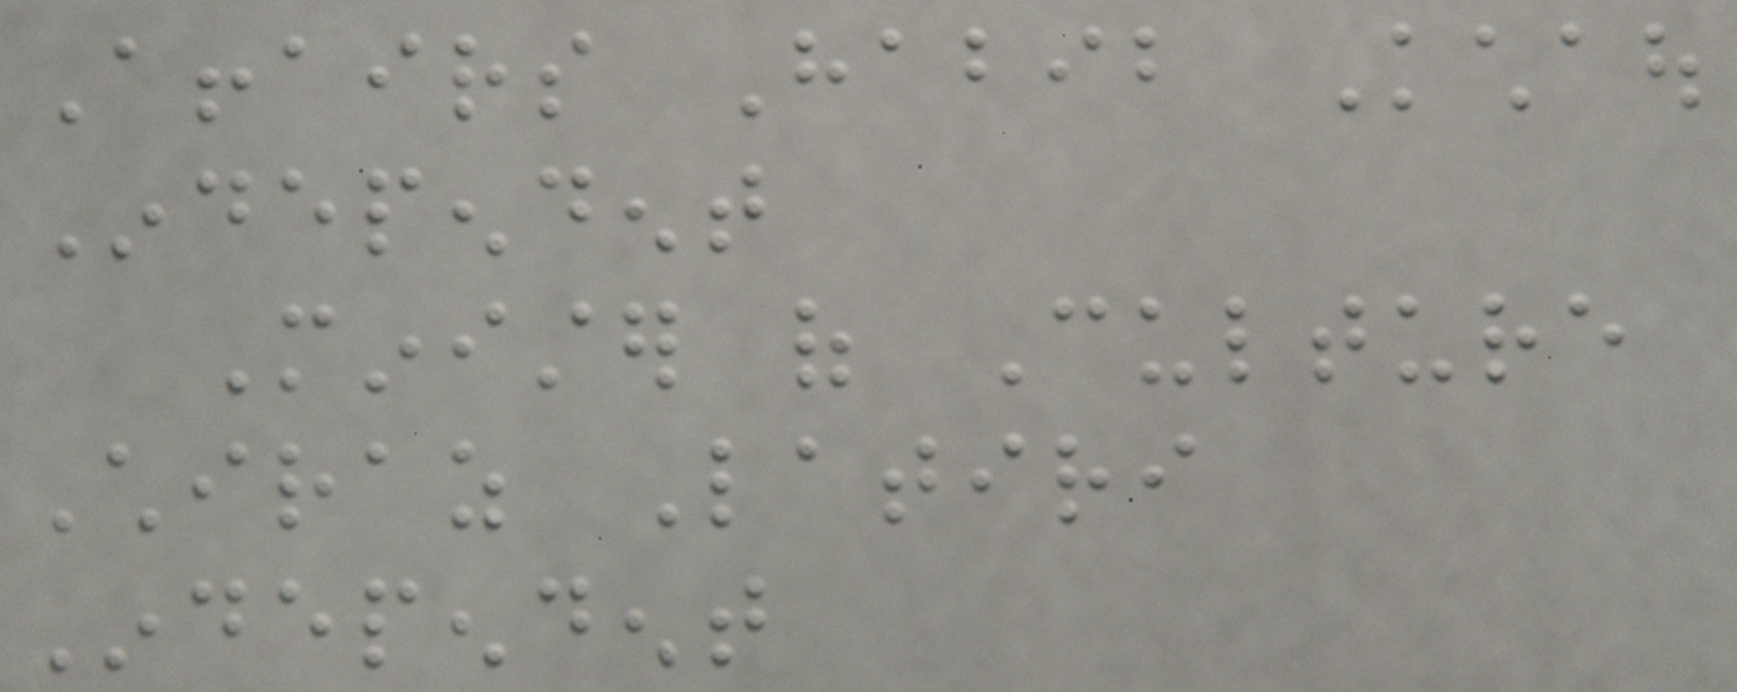Affairs Habib Kchaou
Independent
Minister of Culture
Chiraz Latiri
Independent
